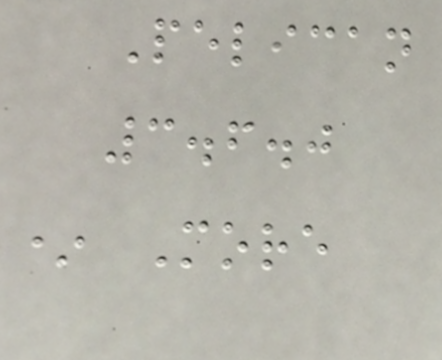Pelican
3.6.0
* More
